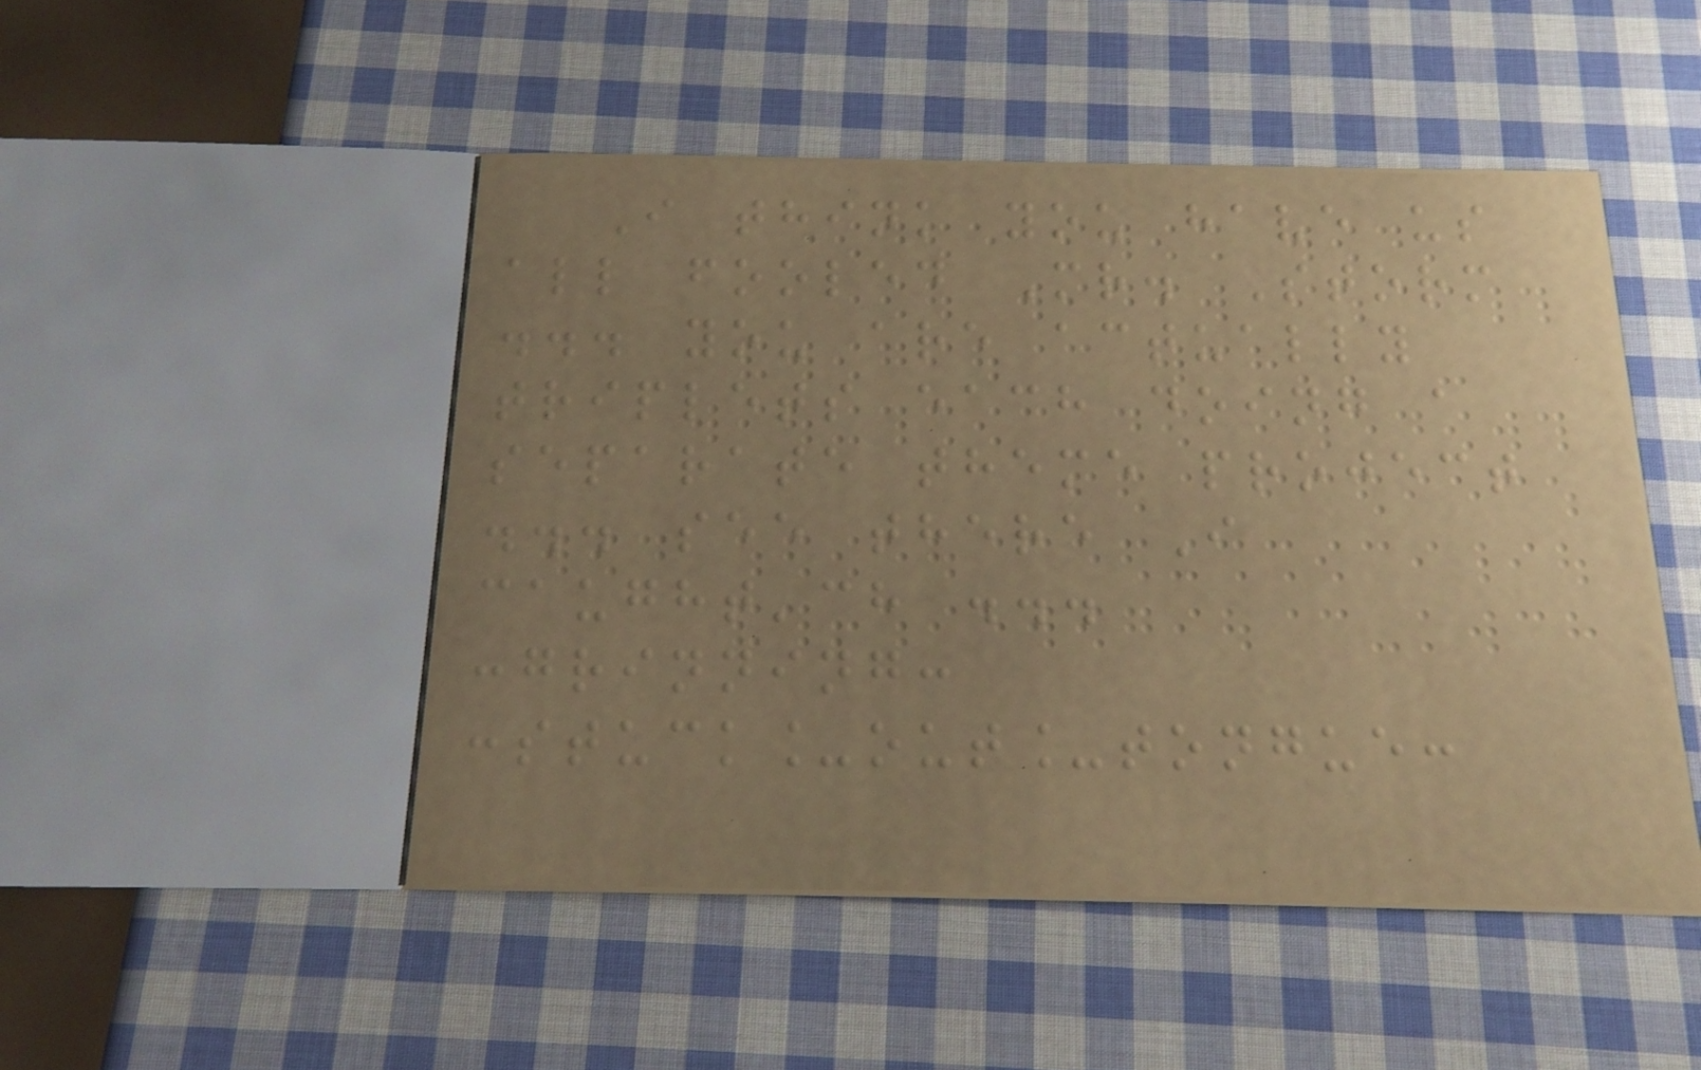I think you have us
all fooled Mr. Storm
... you are actually
triplets each doing a
separate theme project
... see there I
caught'ch ...
:grinning:
:stuck_out_tongue:
